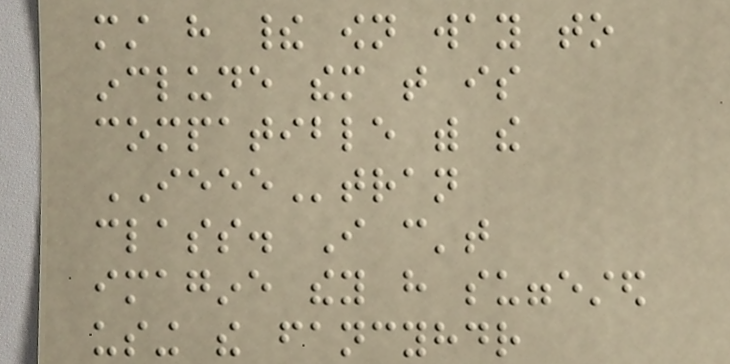must have their own way to
include them that is
compatible with the
IEEEtran
class. I can't
imagine they have suggested
using the fancyhdr
